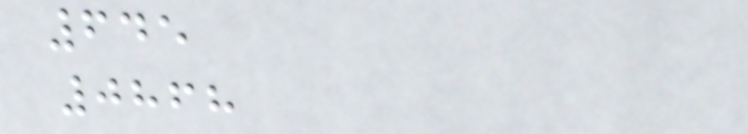645
0868
